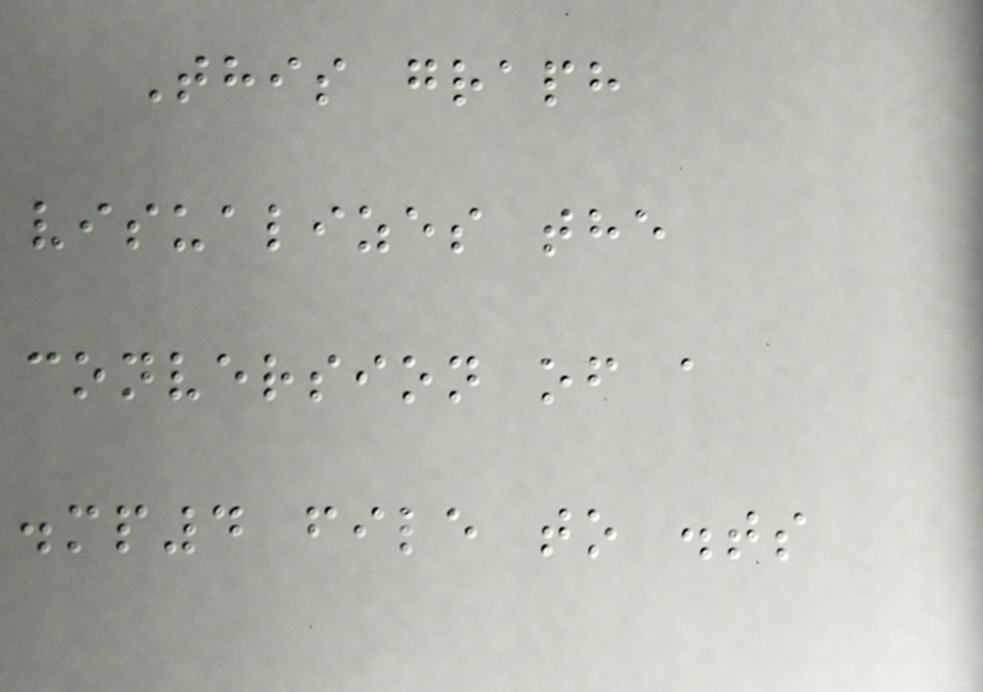This graph
visualizes the
conversion of a
.mp4 file to .ts
